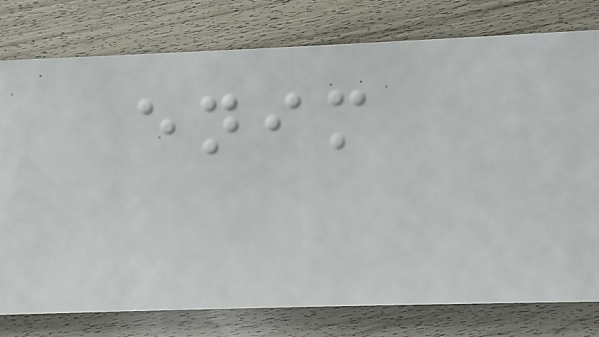enim
